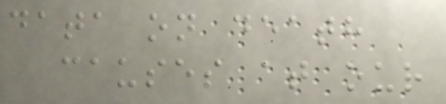data on death
causes at our
